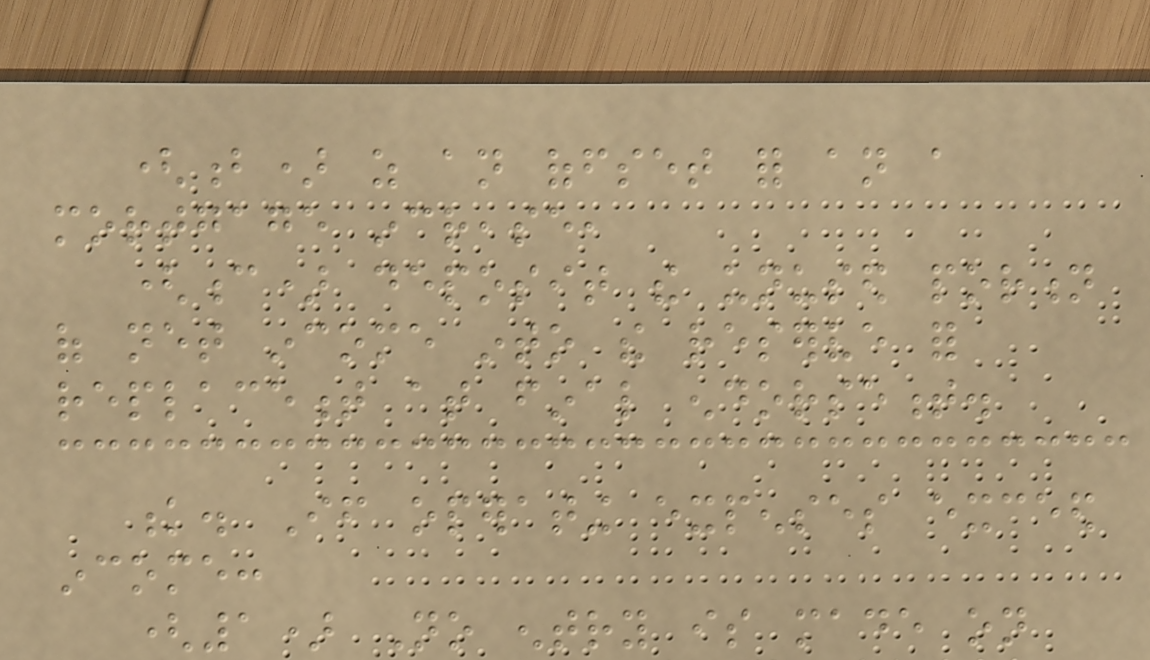(b) as an offset for an a
mortgage increase,
(c) deposit the unused portion
of net income into the reserve for
replacement at final endorsement.
k. If operating expenses exceed
income:
(1) No entry is made on
